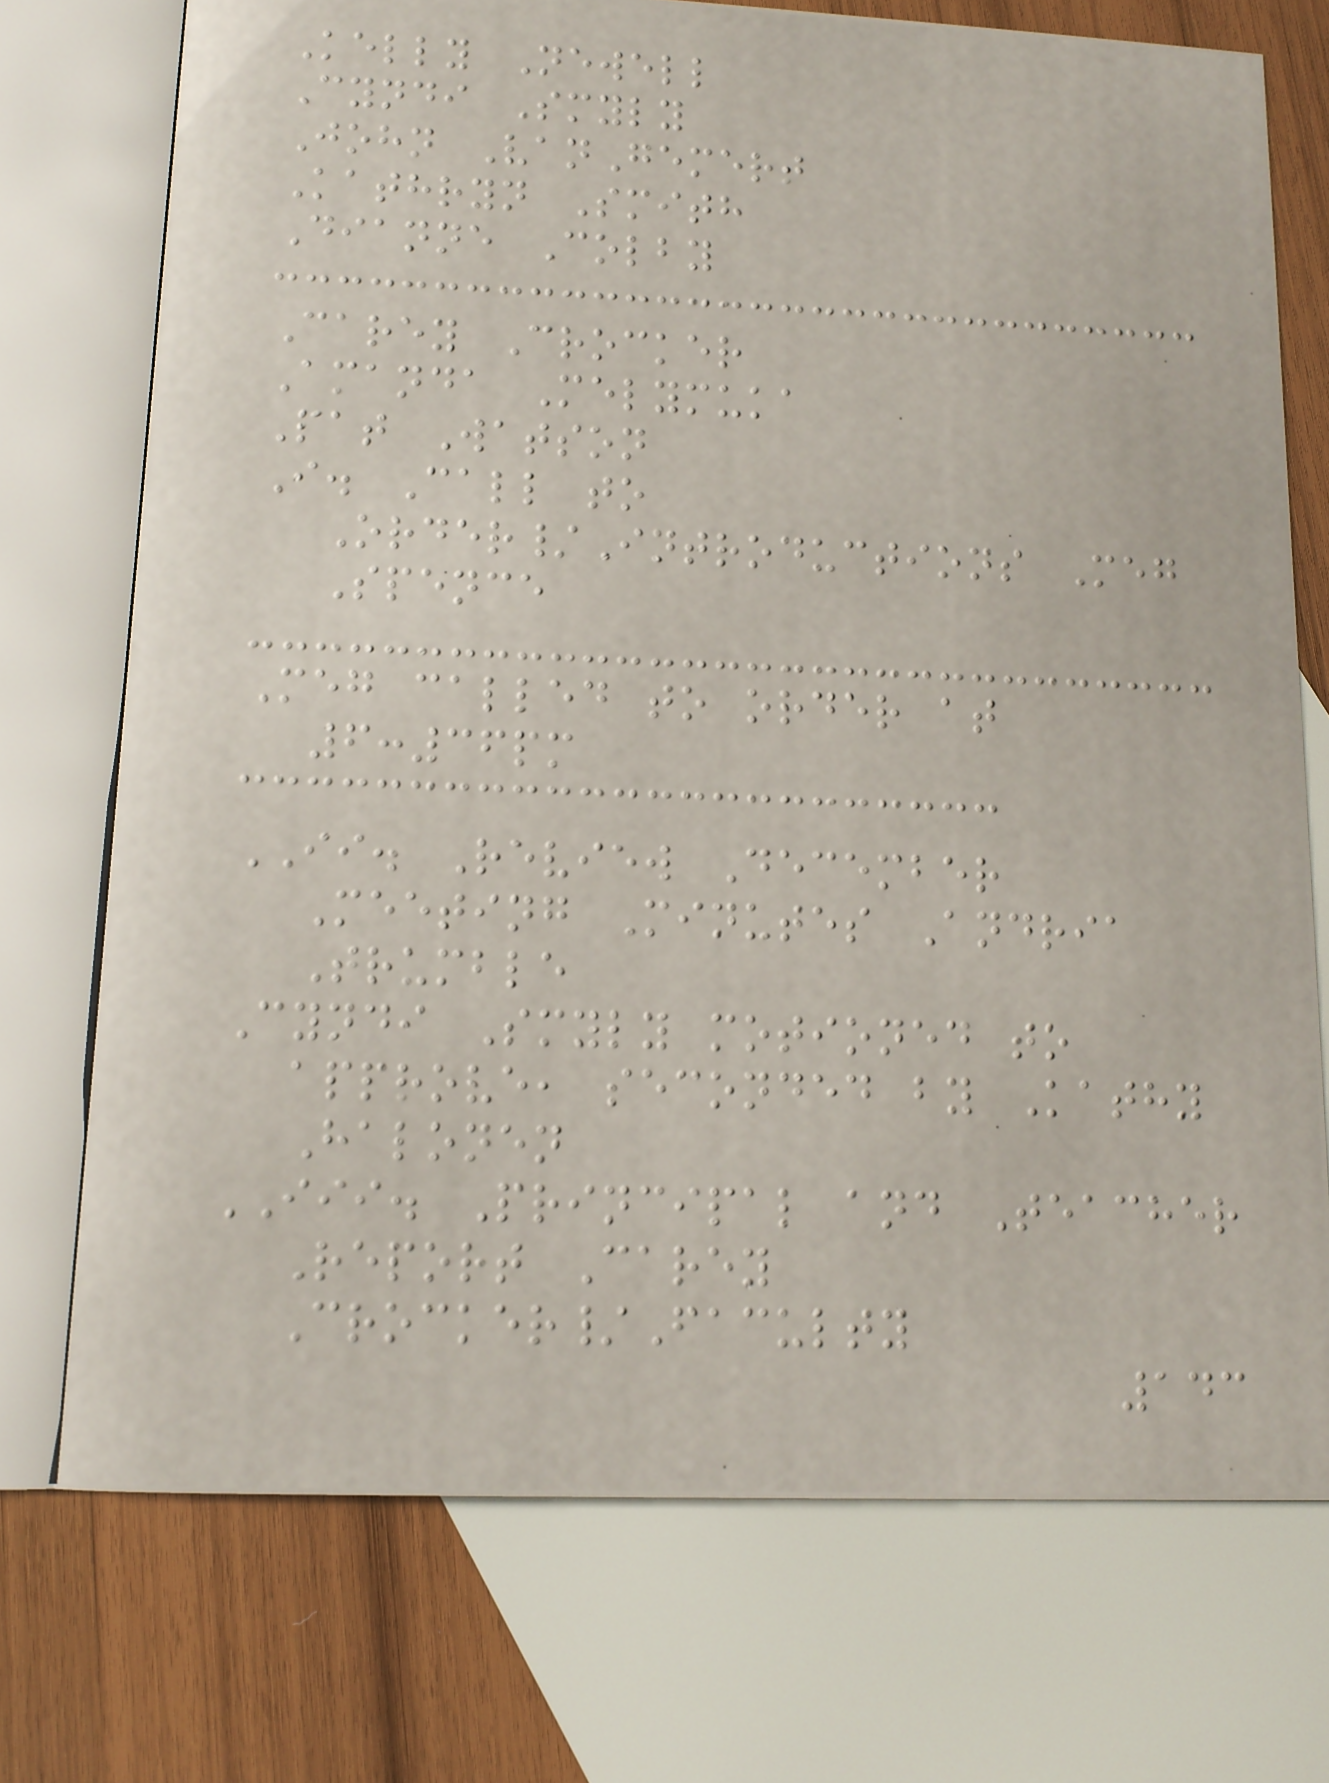Kelly Newell
Cyndi Smyly
John VanGemert
Kathryn Smith
Dianne Colby
Carey Crocker
Amanda Melymuka
Pat Watson
I. Call to
Order/Introductions Meg
Spence
Meg called to order at
6:36pm
II. Review December
Meeting Minutes Andria
Trumble
Cyndi Smyly motioned to
approve, seconded by Kathy
Halonen
III. Principal and Teacher
Report Carey
Crocker/Faculty
143
